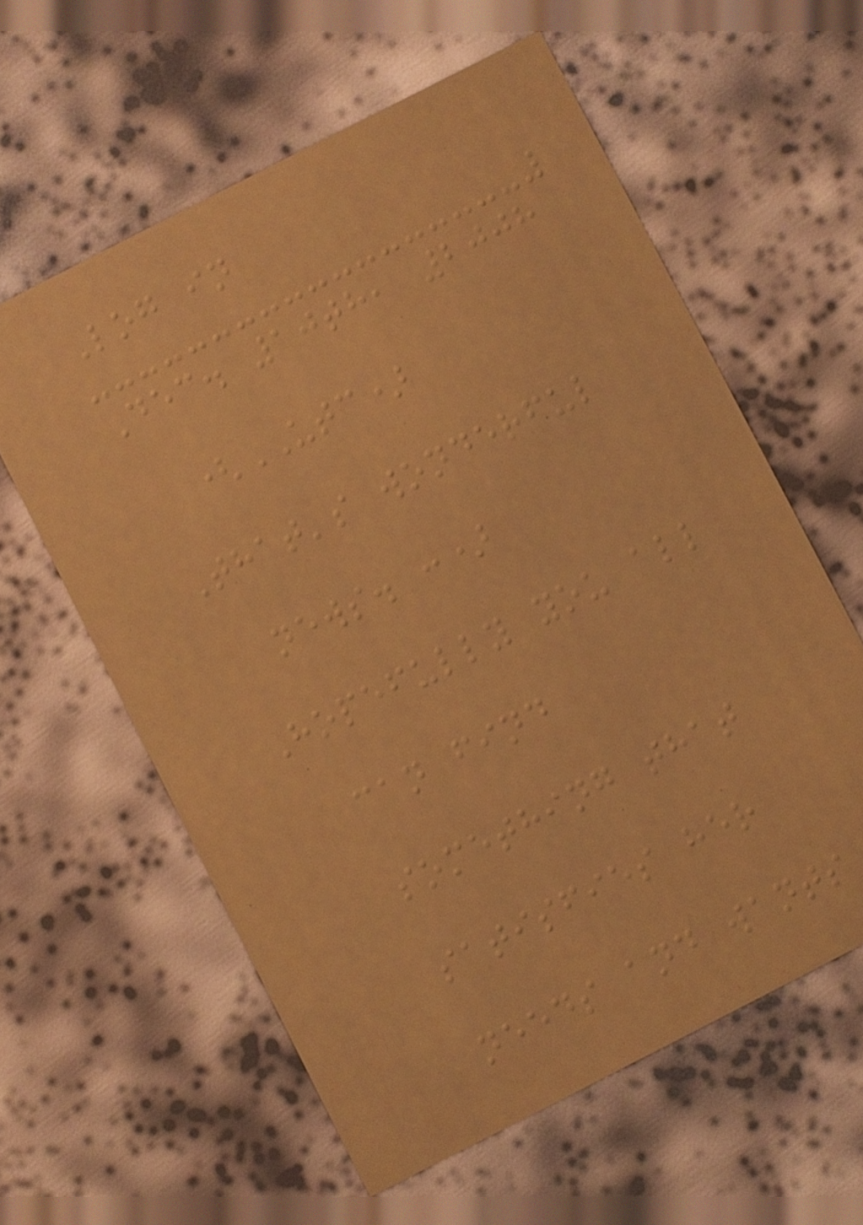Log in
Dec. 10th, 2008
(UTC)
That's wonderful
news. :)
Hopefully you all
can find
something that
satisfies her
needs and wants
